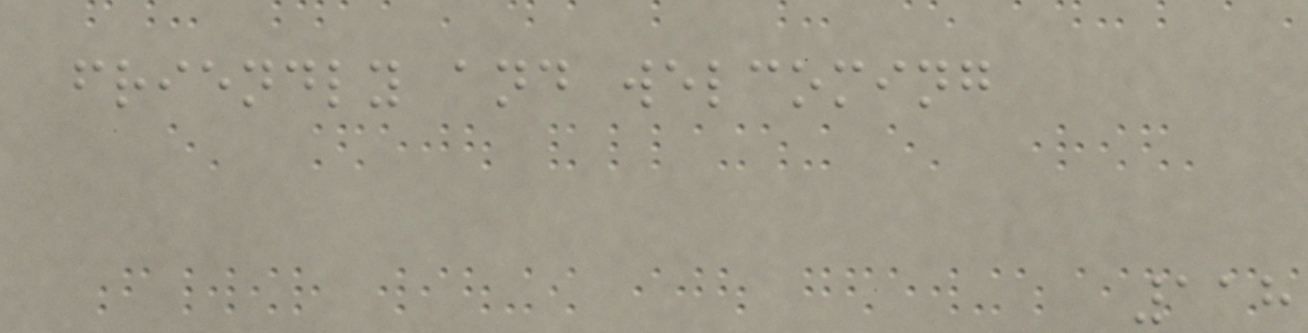friendly and welcoming
118
